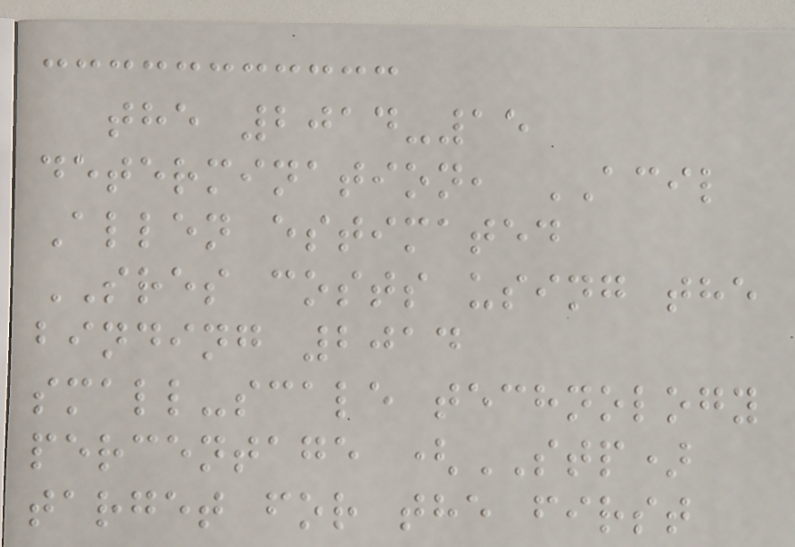the 2014-15
determination, ACIL
Allen estimated
SRES costs using the
binding 2014
small-scale technology
percentage (STP)
target for the first
